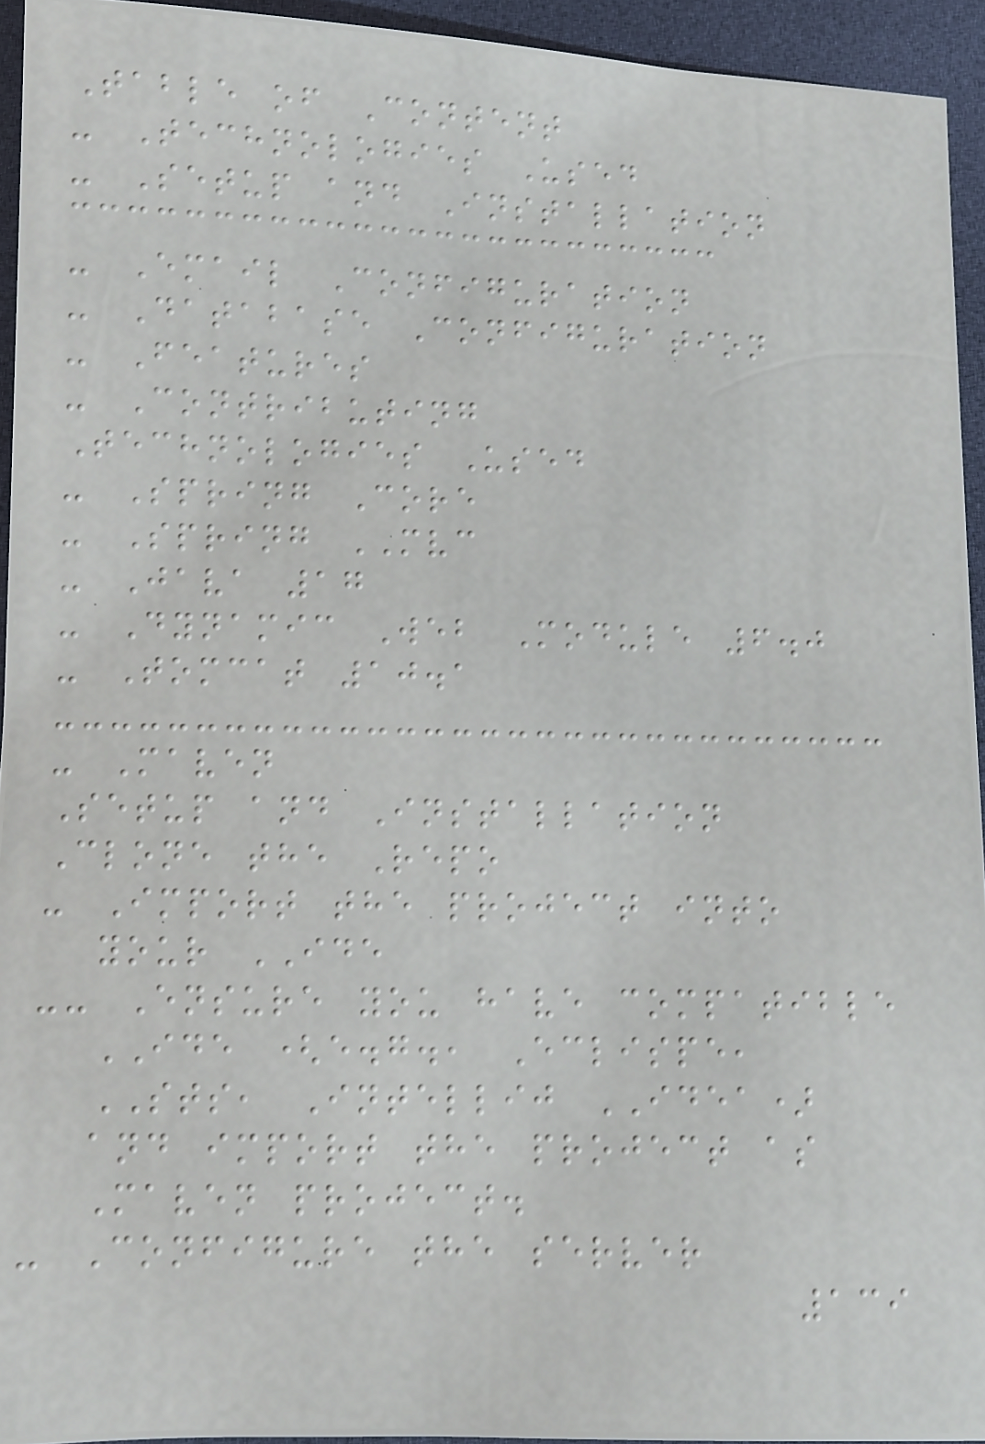Table of Content
- Technologies Used
- Setup and Installation
- Email Configuration
- Database Configuration
- Features
- Contributing
Technologies Used
- Spring Core
- Spring MVC
- Java 17
- Dynamic Web Module 6.0
- Tomcat 10.1
- Maven
Setup and Installation
Clone the Repo
- Import the project into
your IDE
-- Ensure you have compatible
IDE (e.g., Eclispe,
STS, Intellij IDEA)
and import the project as
Maven project.
- Configure the server
139
